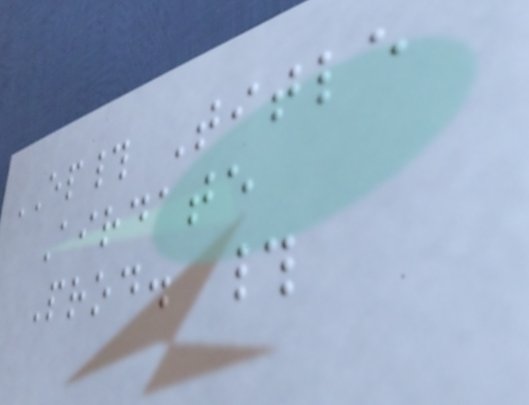EP# Title
Airdate
Prod. #
